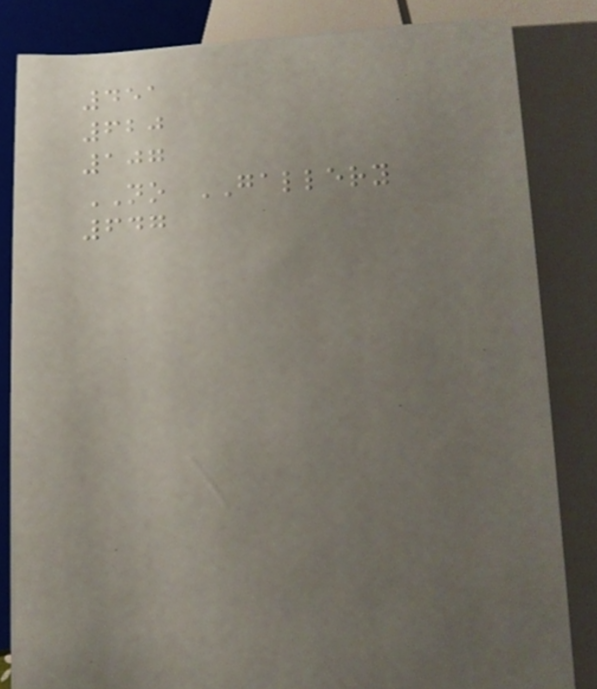451
620
107
NO GALLERY
647
